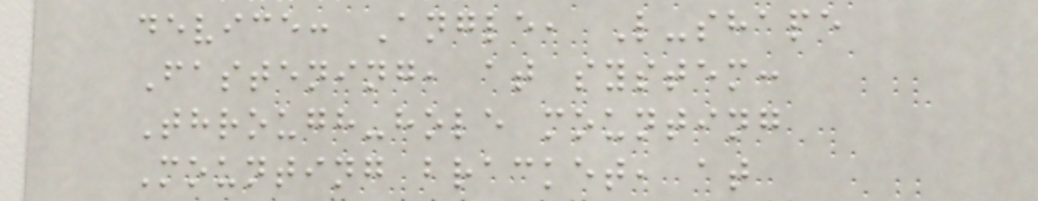device: Angle, L-shape
Fastening, at system:
Through-hole mounting
Mounting bracket, at
